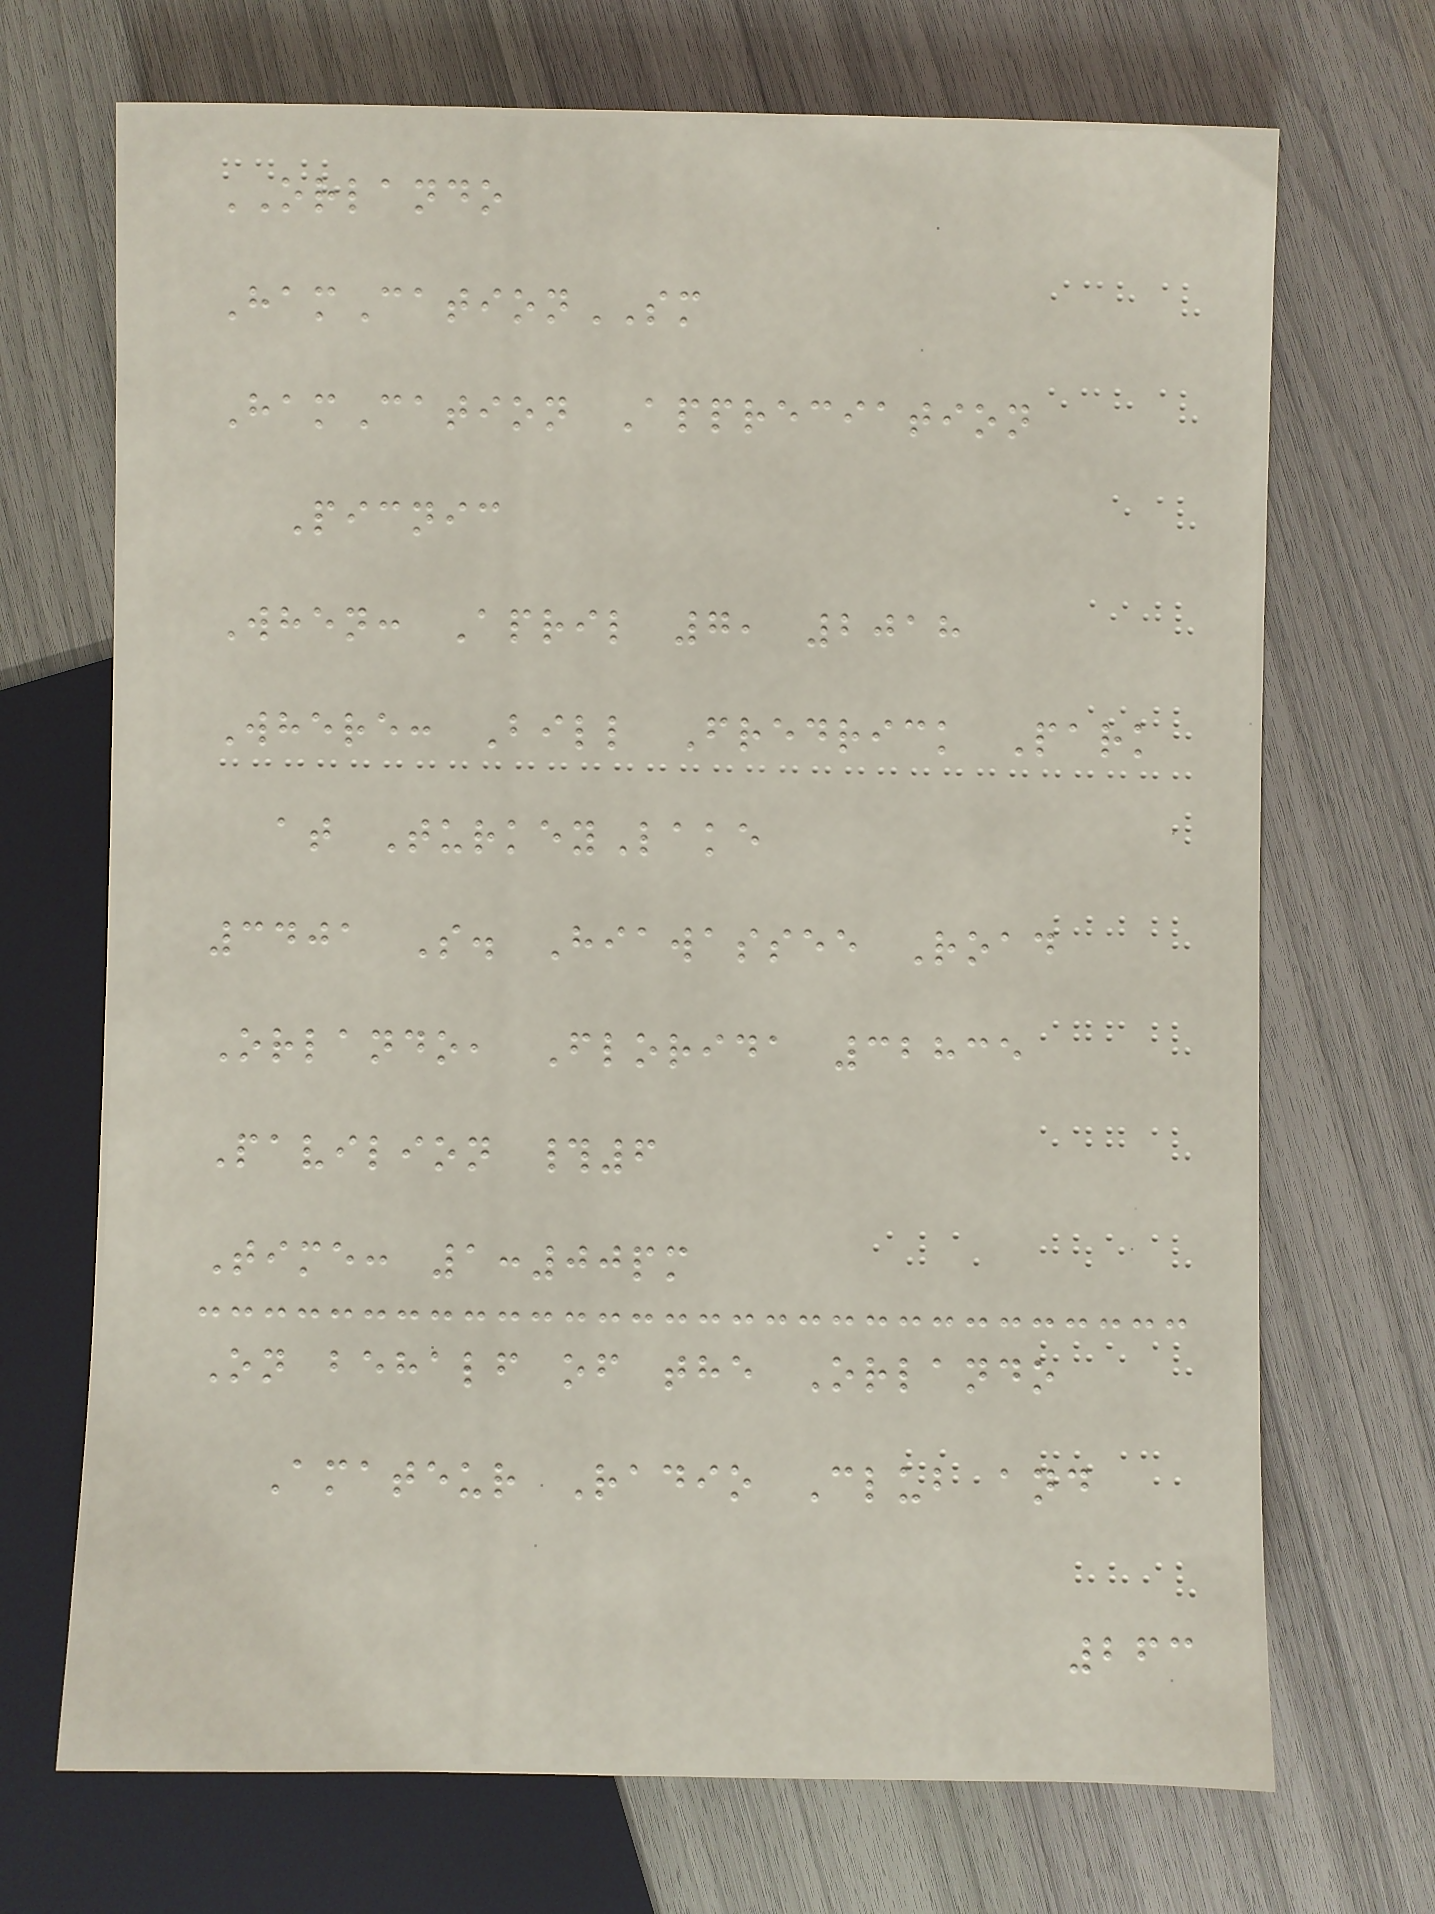ORLANDO
HamCationSM
HamCation Appreciation
Picnic
When: April 7, 2018
Where: Bill Fredrick Park
at TurkeyLake
3401 S. Hiawassee Road
Orlando, Florida 32835
Pavilion #6
Time: 1:00pm
On behalf of the Orlando
Amateur Radio Club and
263
